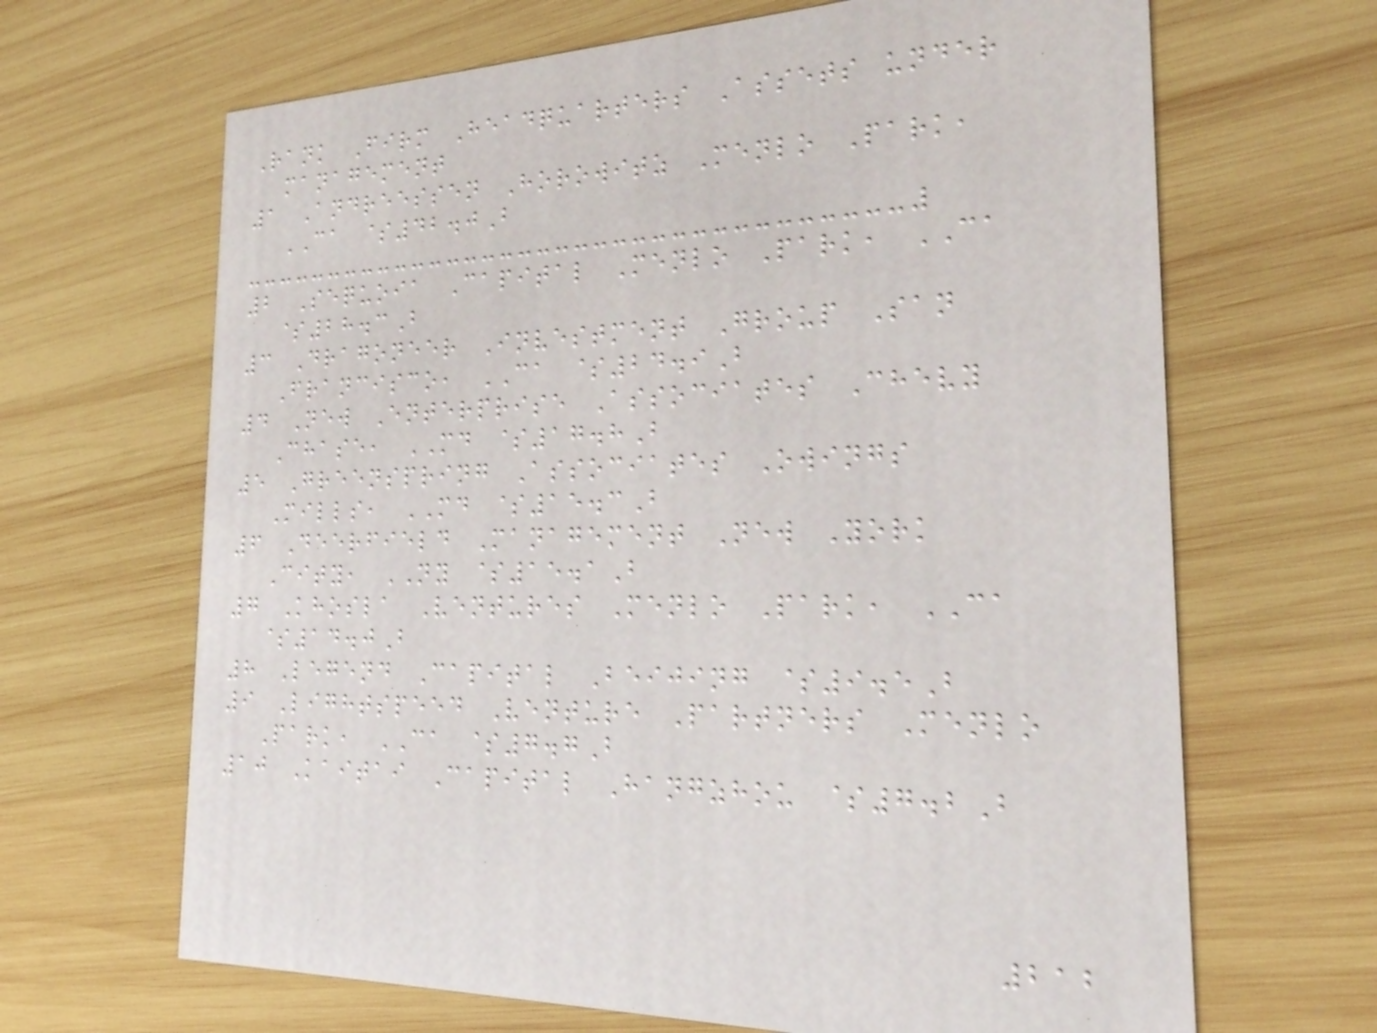Rank Firm Headquarters Assets under
management
1 Andreessen Horowitz Menlo Park,
CA $42.0B
2 Sequoia Capital Menlo Park, CA
$28.3B
3 Dragoneer Investment Group San
Francisco, CA $24.9B
4 New Enterprise Associates Chevy
Chase, MD $17.8B
5 Greenspring Associates Owings
Mills, MD $15.3B
6 Deerfield Management New York
City, NY $15.1B
7 Khosla Ventures Menlo Park, CA
$14.0B
8 Legend Capital Beijing $9.5B
9 Lightspeed Venture Partners Menlo
Park, CA $7.7B
10 Kaitai Capital Hangzhou $7.2B
212
